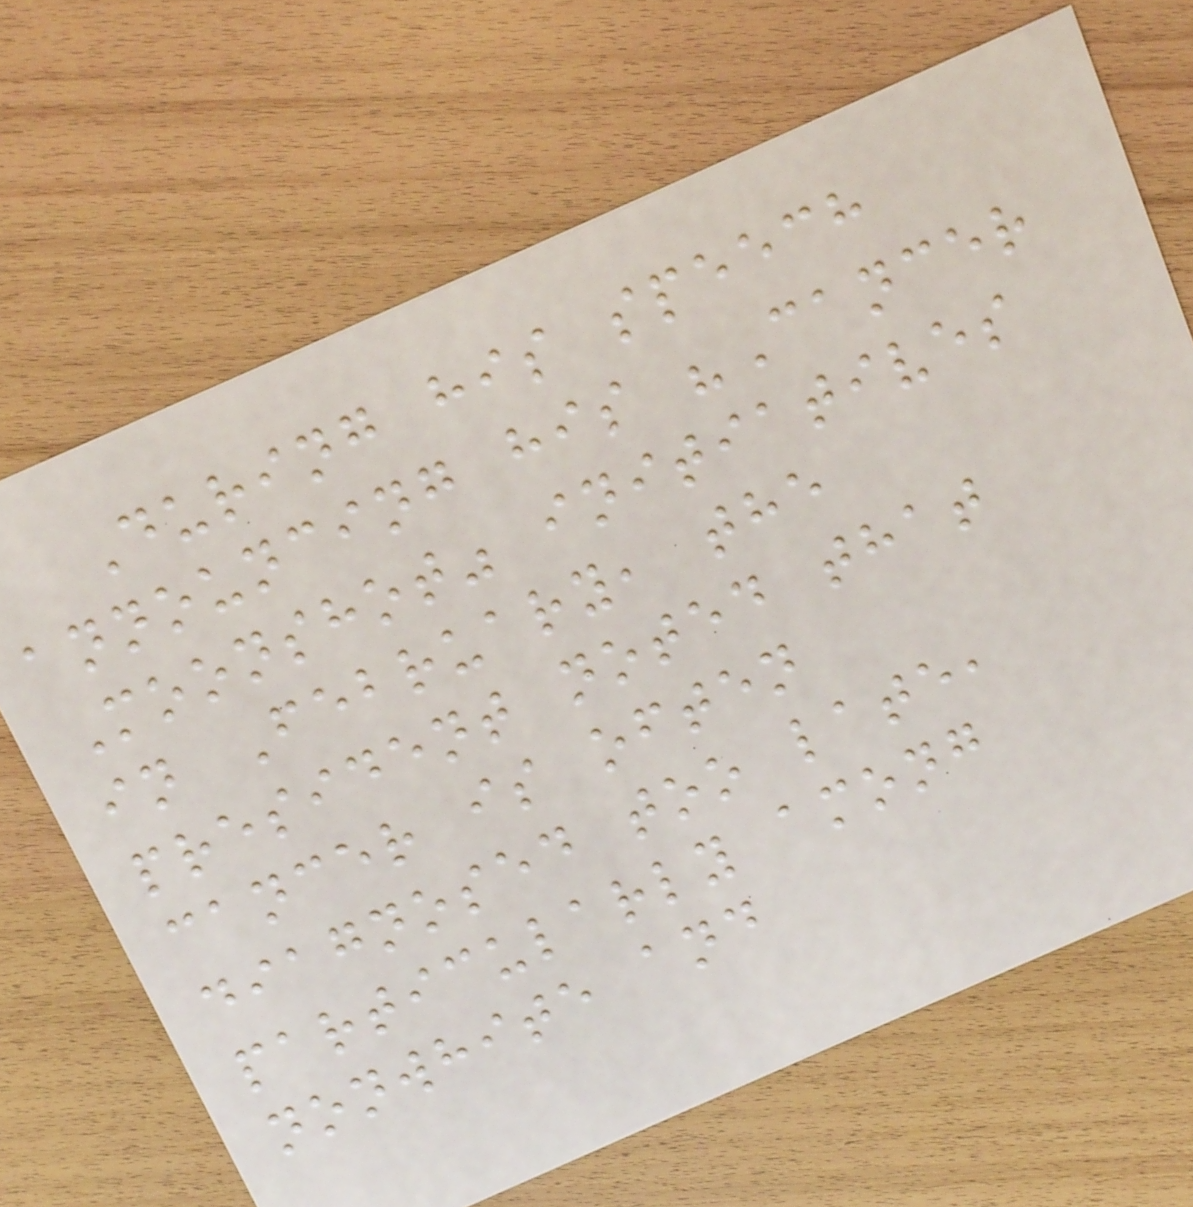During his speech
announcing his "Cancer
Moonshot" initiatives
in February, the
president noted that
cancer is often
diagnosed too late,
particularly among
nonwhite and
